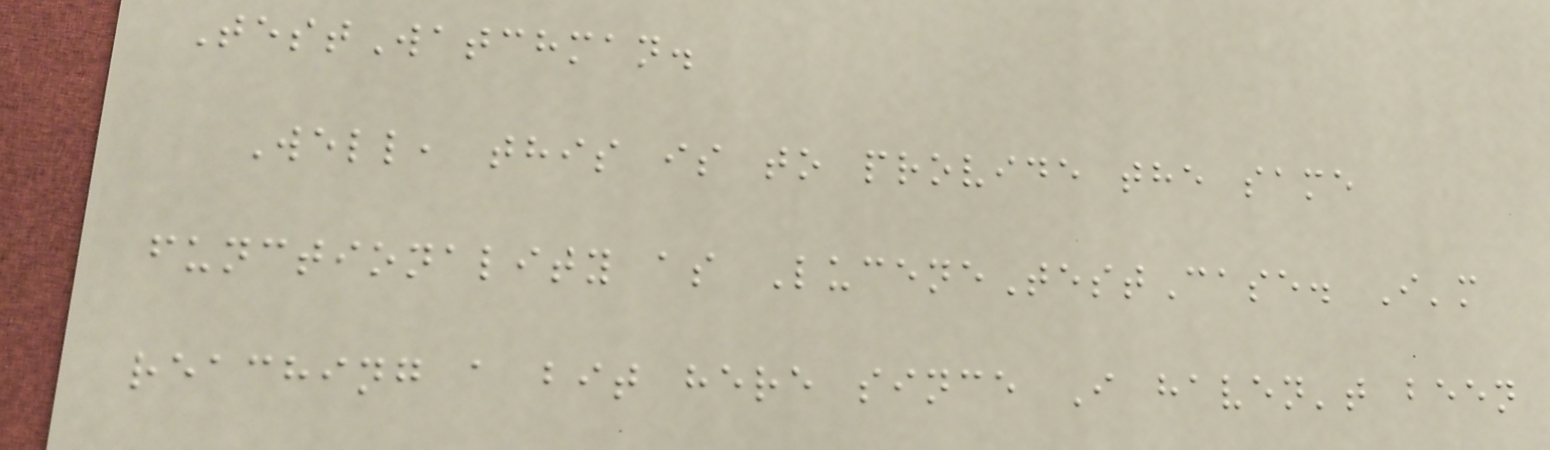TestWatchman.
Well, this is to provide the same
functionality as LuceneTestCase. I'm
reaching a bit here since I haven't been
